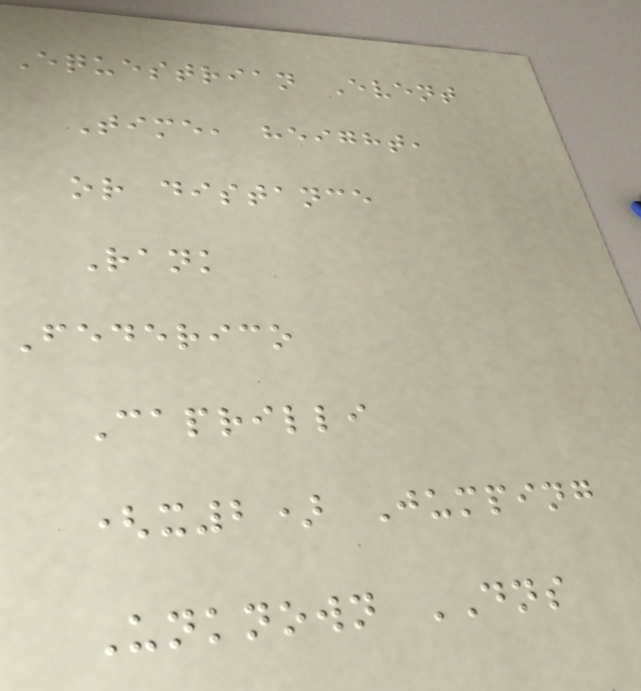Equestrian Event
Time, height,
or distance
Rank
Federico
Caprilli
(x2) Jumping
Unknown DNS
